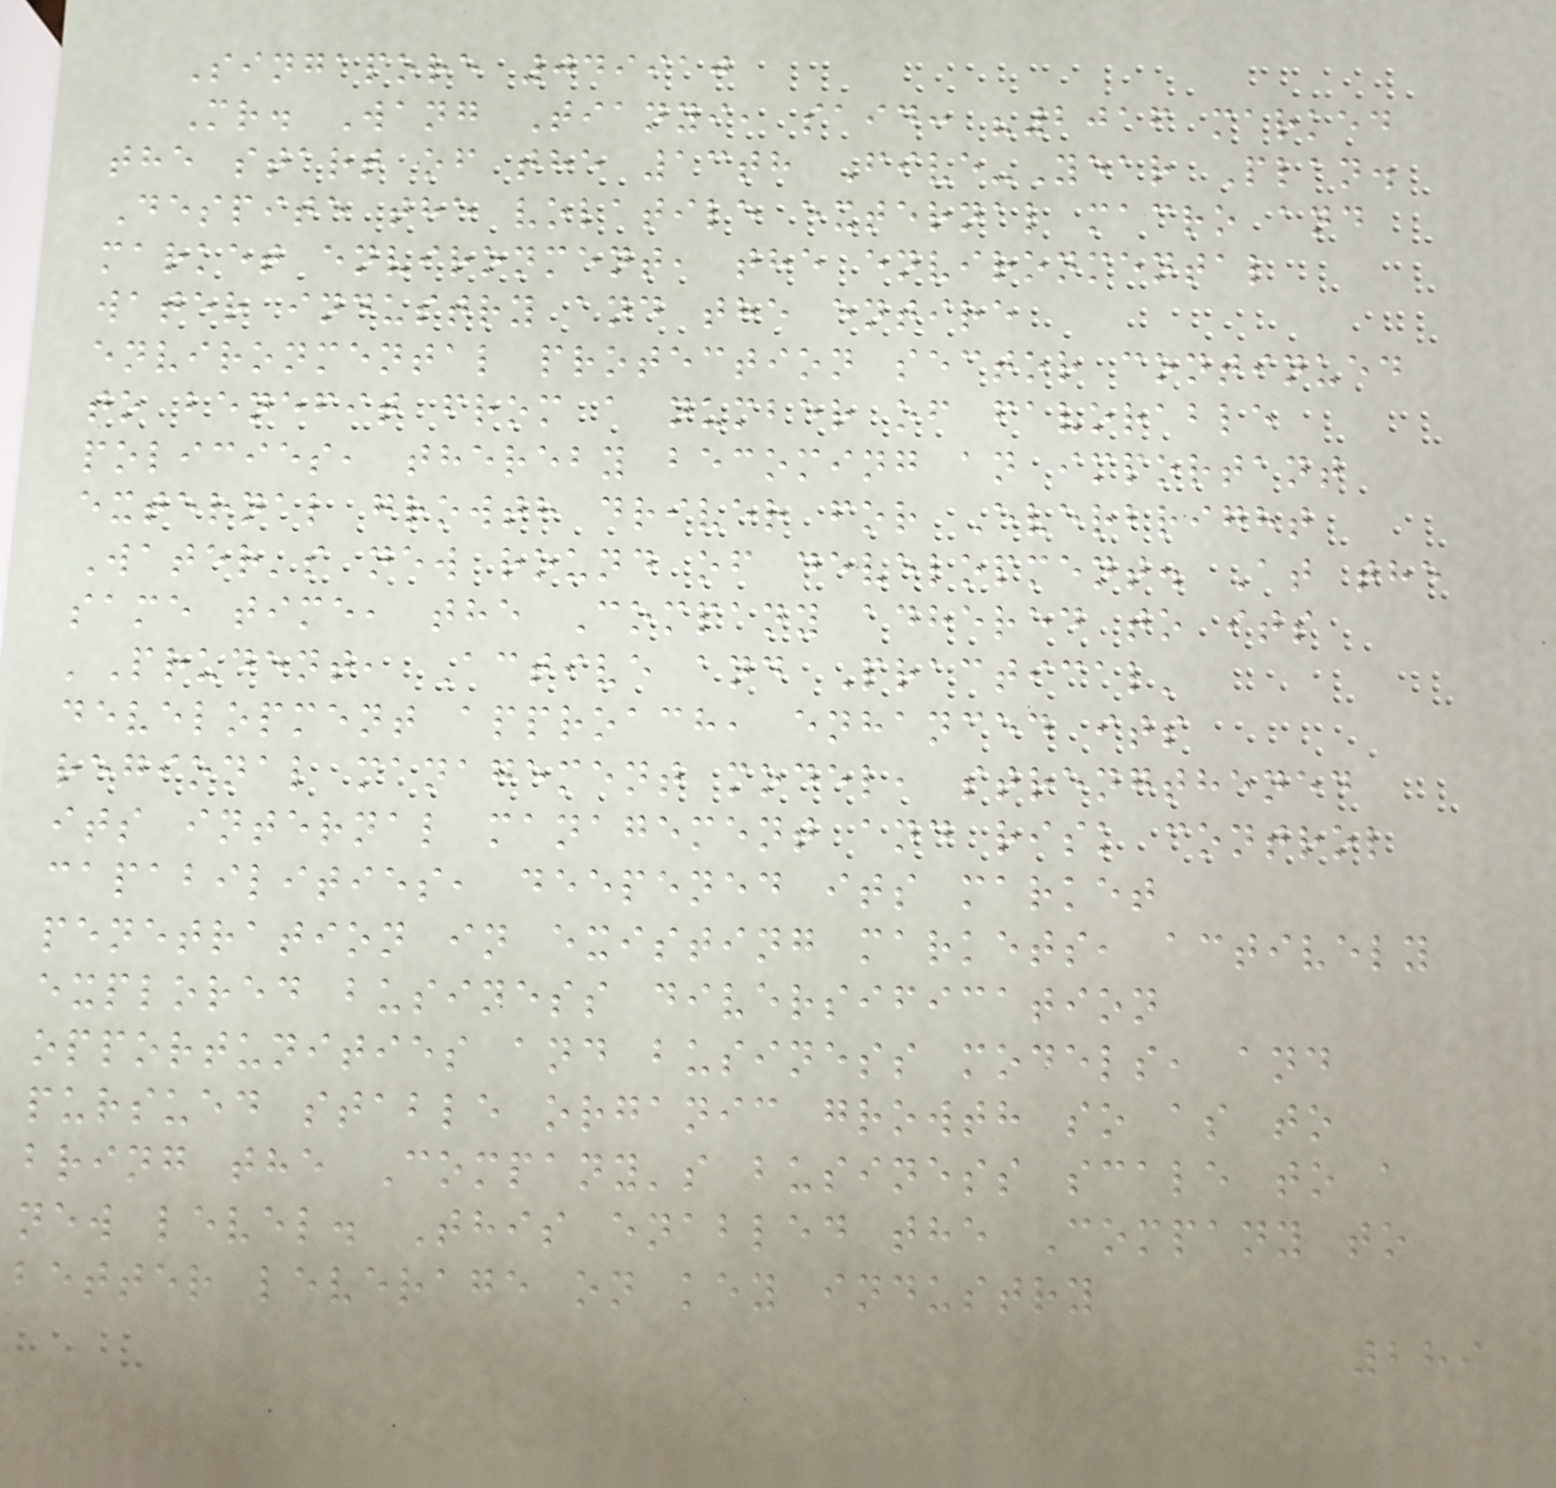Singapore 049910
Mr. Wang Tianyi, said: "2016 marked
the start of the 13th Five-Year Plan.
Despite the volatile external macro and
market environment, the environmental
water industry and the entire
environmental protection sector continued
to benefit from a number of favorable
policies, thereby becoming an important
external growth driver for Everbright
Water's new round of development. At the
same time, the Company adhered to its
'Prudent, Active and Practical'
development approach, enhanced its
regional management model, strengthened
its internal management and risk control
capabilities, deepened its market
penetration in existing markets, actively
explored business diversification
opportunities and business models, and
pursued stable organic growth so as to
bring the Company's business scale to a
new level. This enabled the Company to
better leverage on key industry
289
